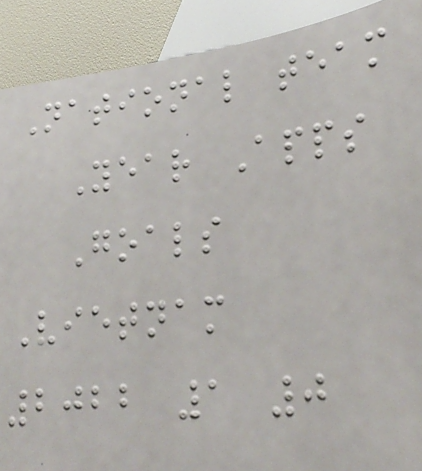National team
Year Apps
Goals
Vietnam
2022 1 0
